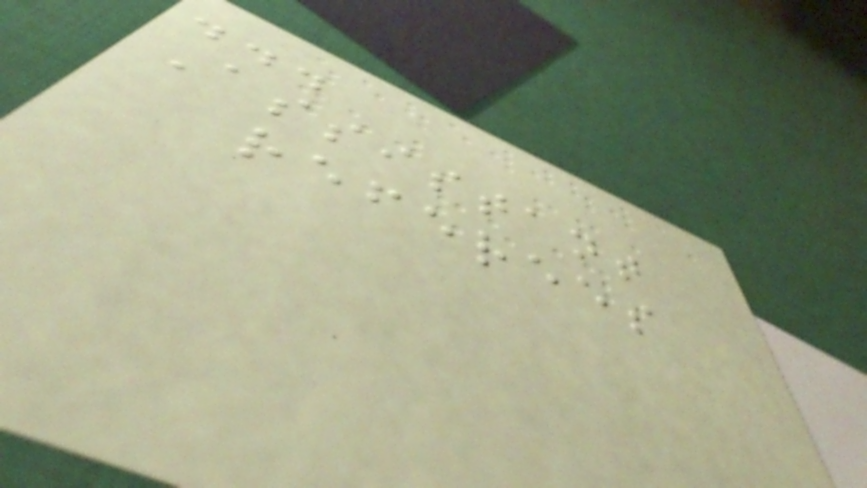...
Assistant
referees
